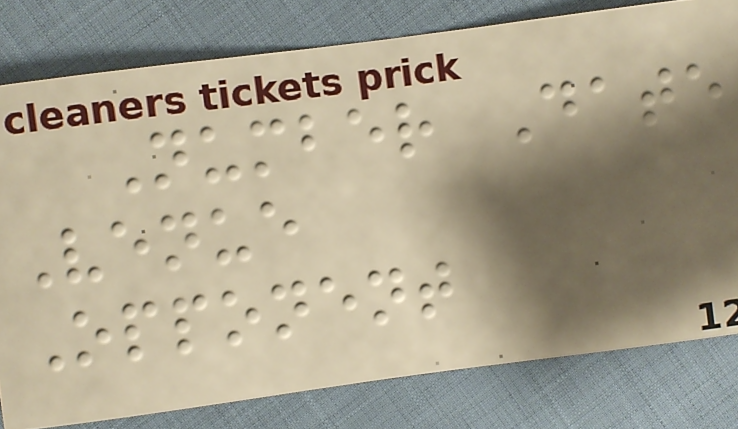Number Date
Venue
Opponent
